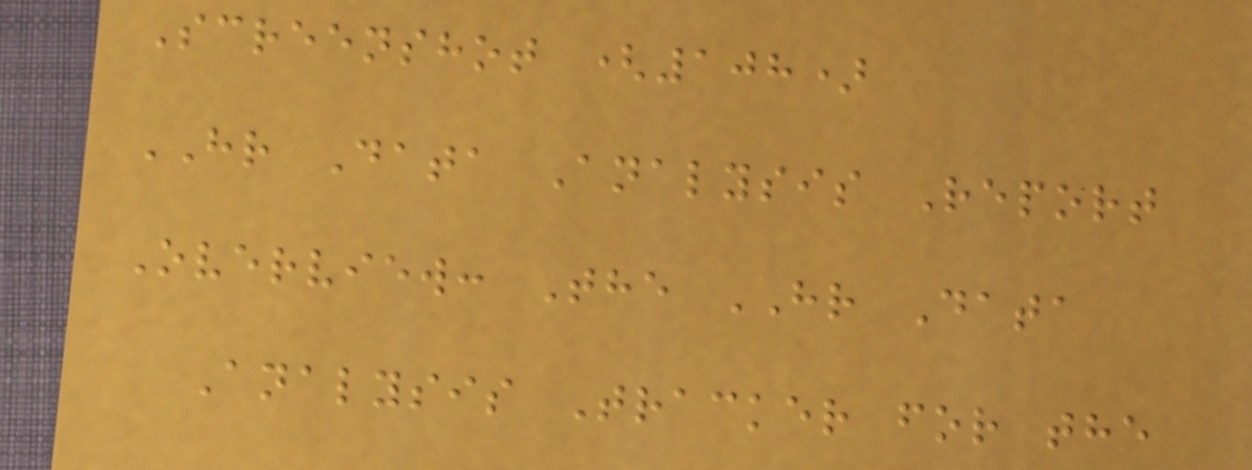Screenshot (108)
HR Data Analysis Report
Overview: The HR Data
Analysis Tracker for the
